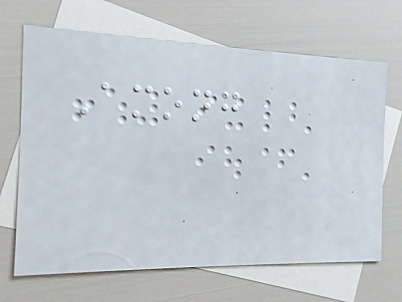Among
